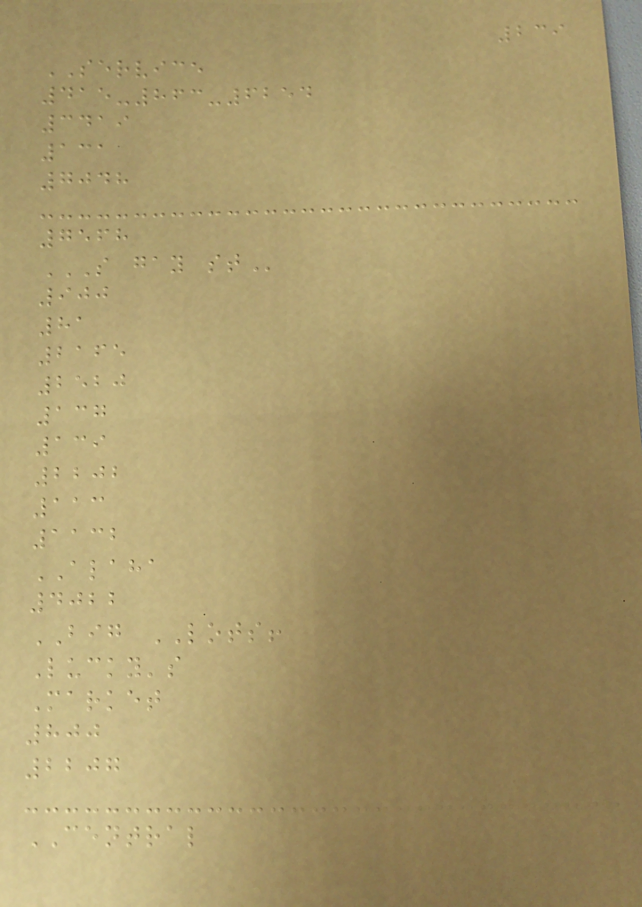239
SERVICE
415-863-6254
3419
131
7048
7568
S GAY ST
900
81
2165
2520
137
139
2202
113
1132
ALAHA
4022
BIG LOTS!
Lucky's
Market
800
2207
CENTRAL
